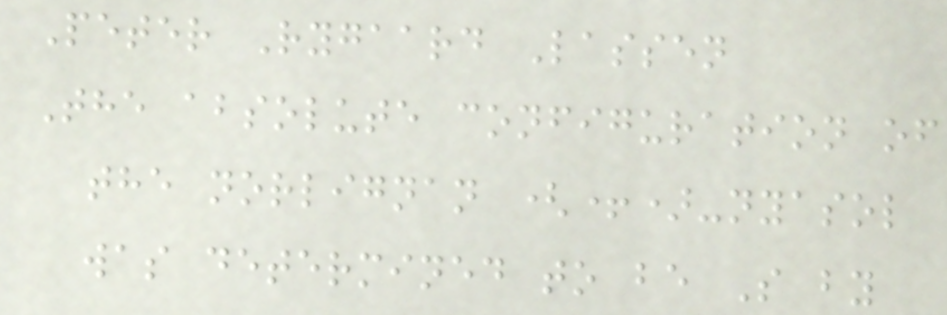Peter Rygaard Lassen
The absolute configuration of
the norlignan (+)-nyasol
was determined to be S by
